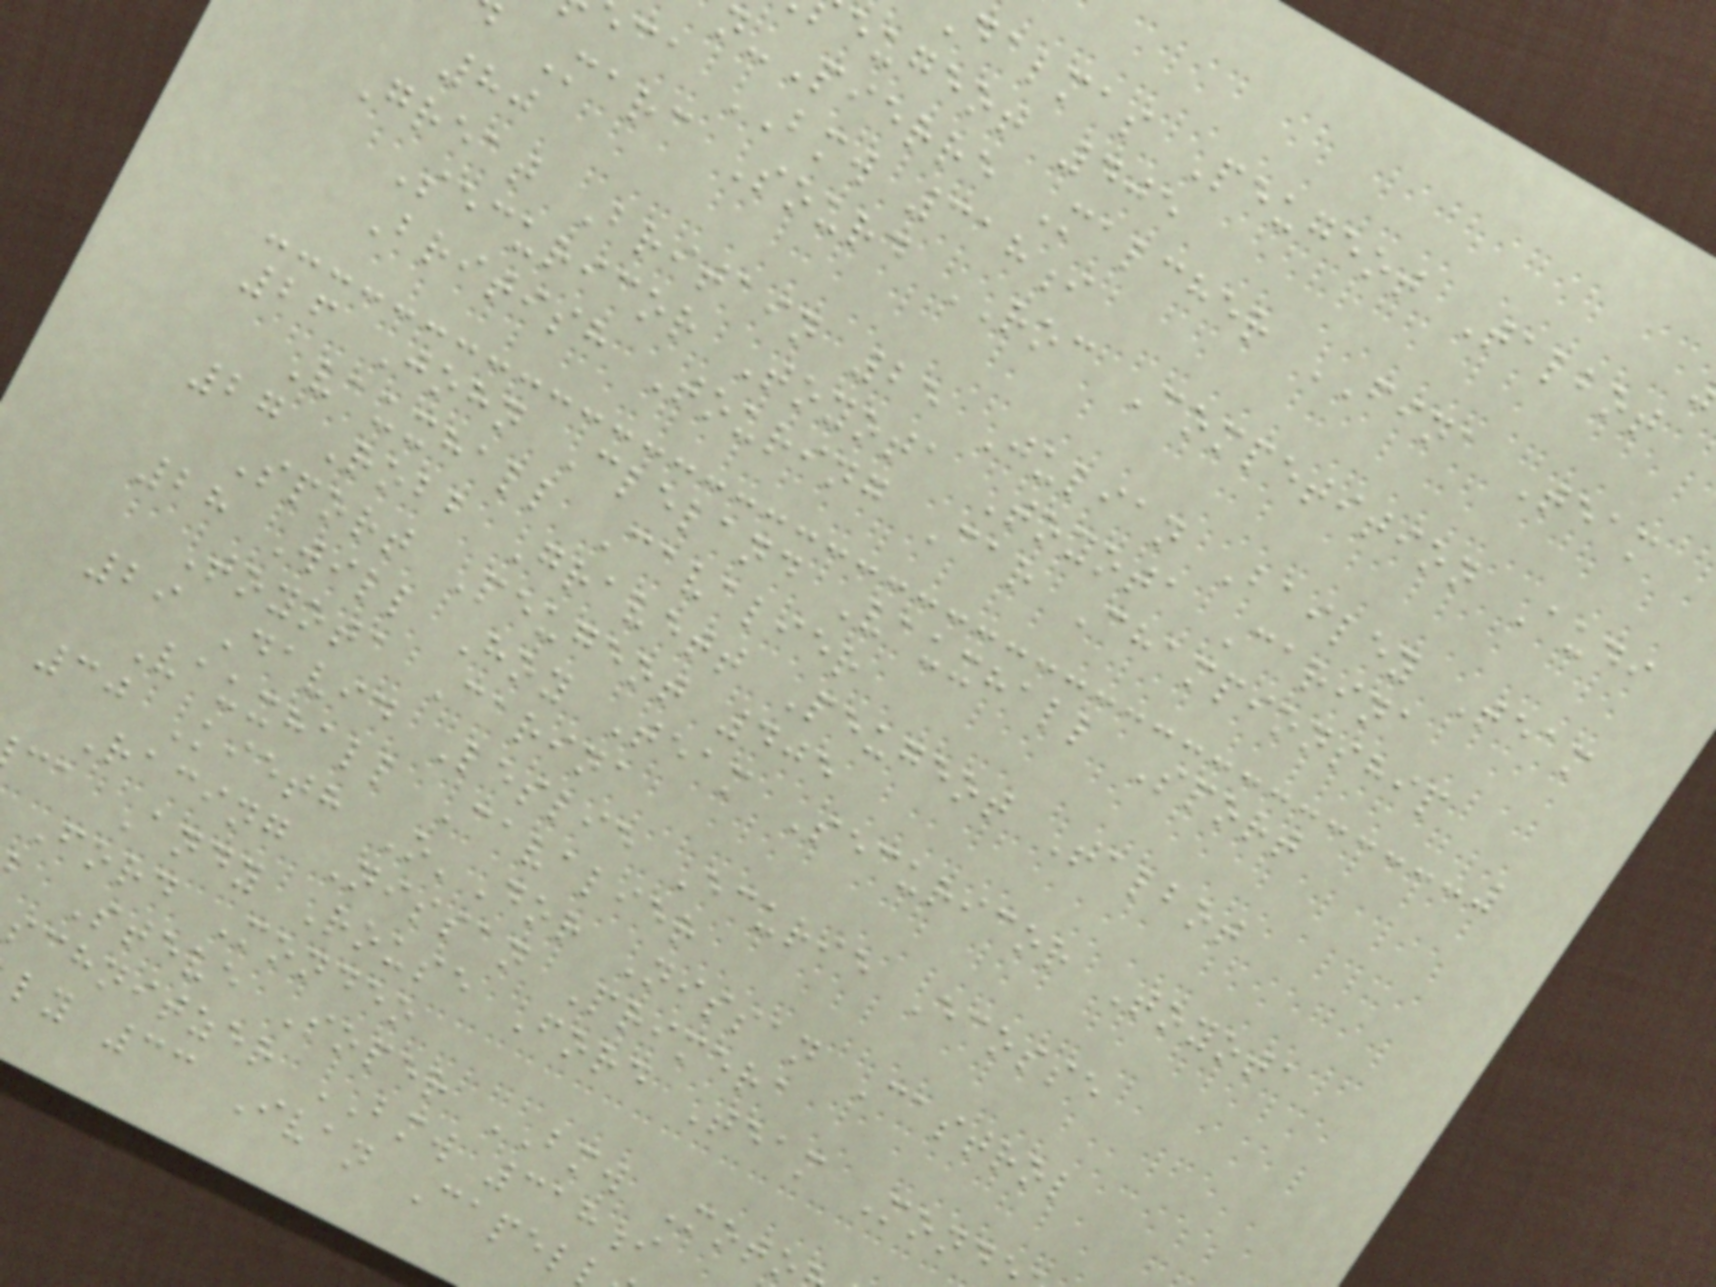dalmas Peugeot Talbot
eugeot 405
n-Pierre Malcher FINA Team
ca BMW 318i
Marc Sourd ROC Competition Audi
80
Great Britain 25 Julian Bailey Team
Securicor Toyota Toyota Carina
British Touring Car Championship
26 John Cleland Vauxhall Sport
Vauxhall Cavalier
27 Robb Gravett Peugeot Talbot
Sport Peugeot 405
28 Will Hoy Team Securicor Toyota
Toyota Carina
29 David Leslie Ecurie Ecosse
Vauxhall Cavalier
30 Kieth O'Dor Nissan Castrol
Racing Nissan Primera
ca Andy Rouse Ford Team Mond
Ford Mondeo
Steve Soper BMW Moto
schnitzer BMW 318i
ly 33 Ivan Capel
